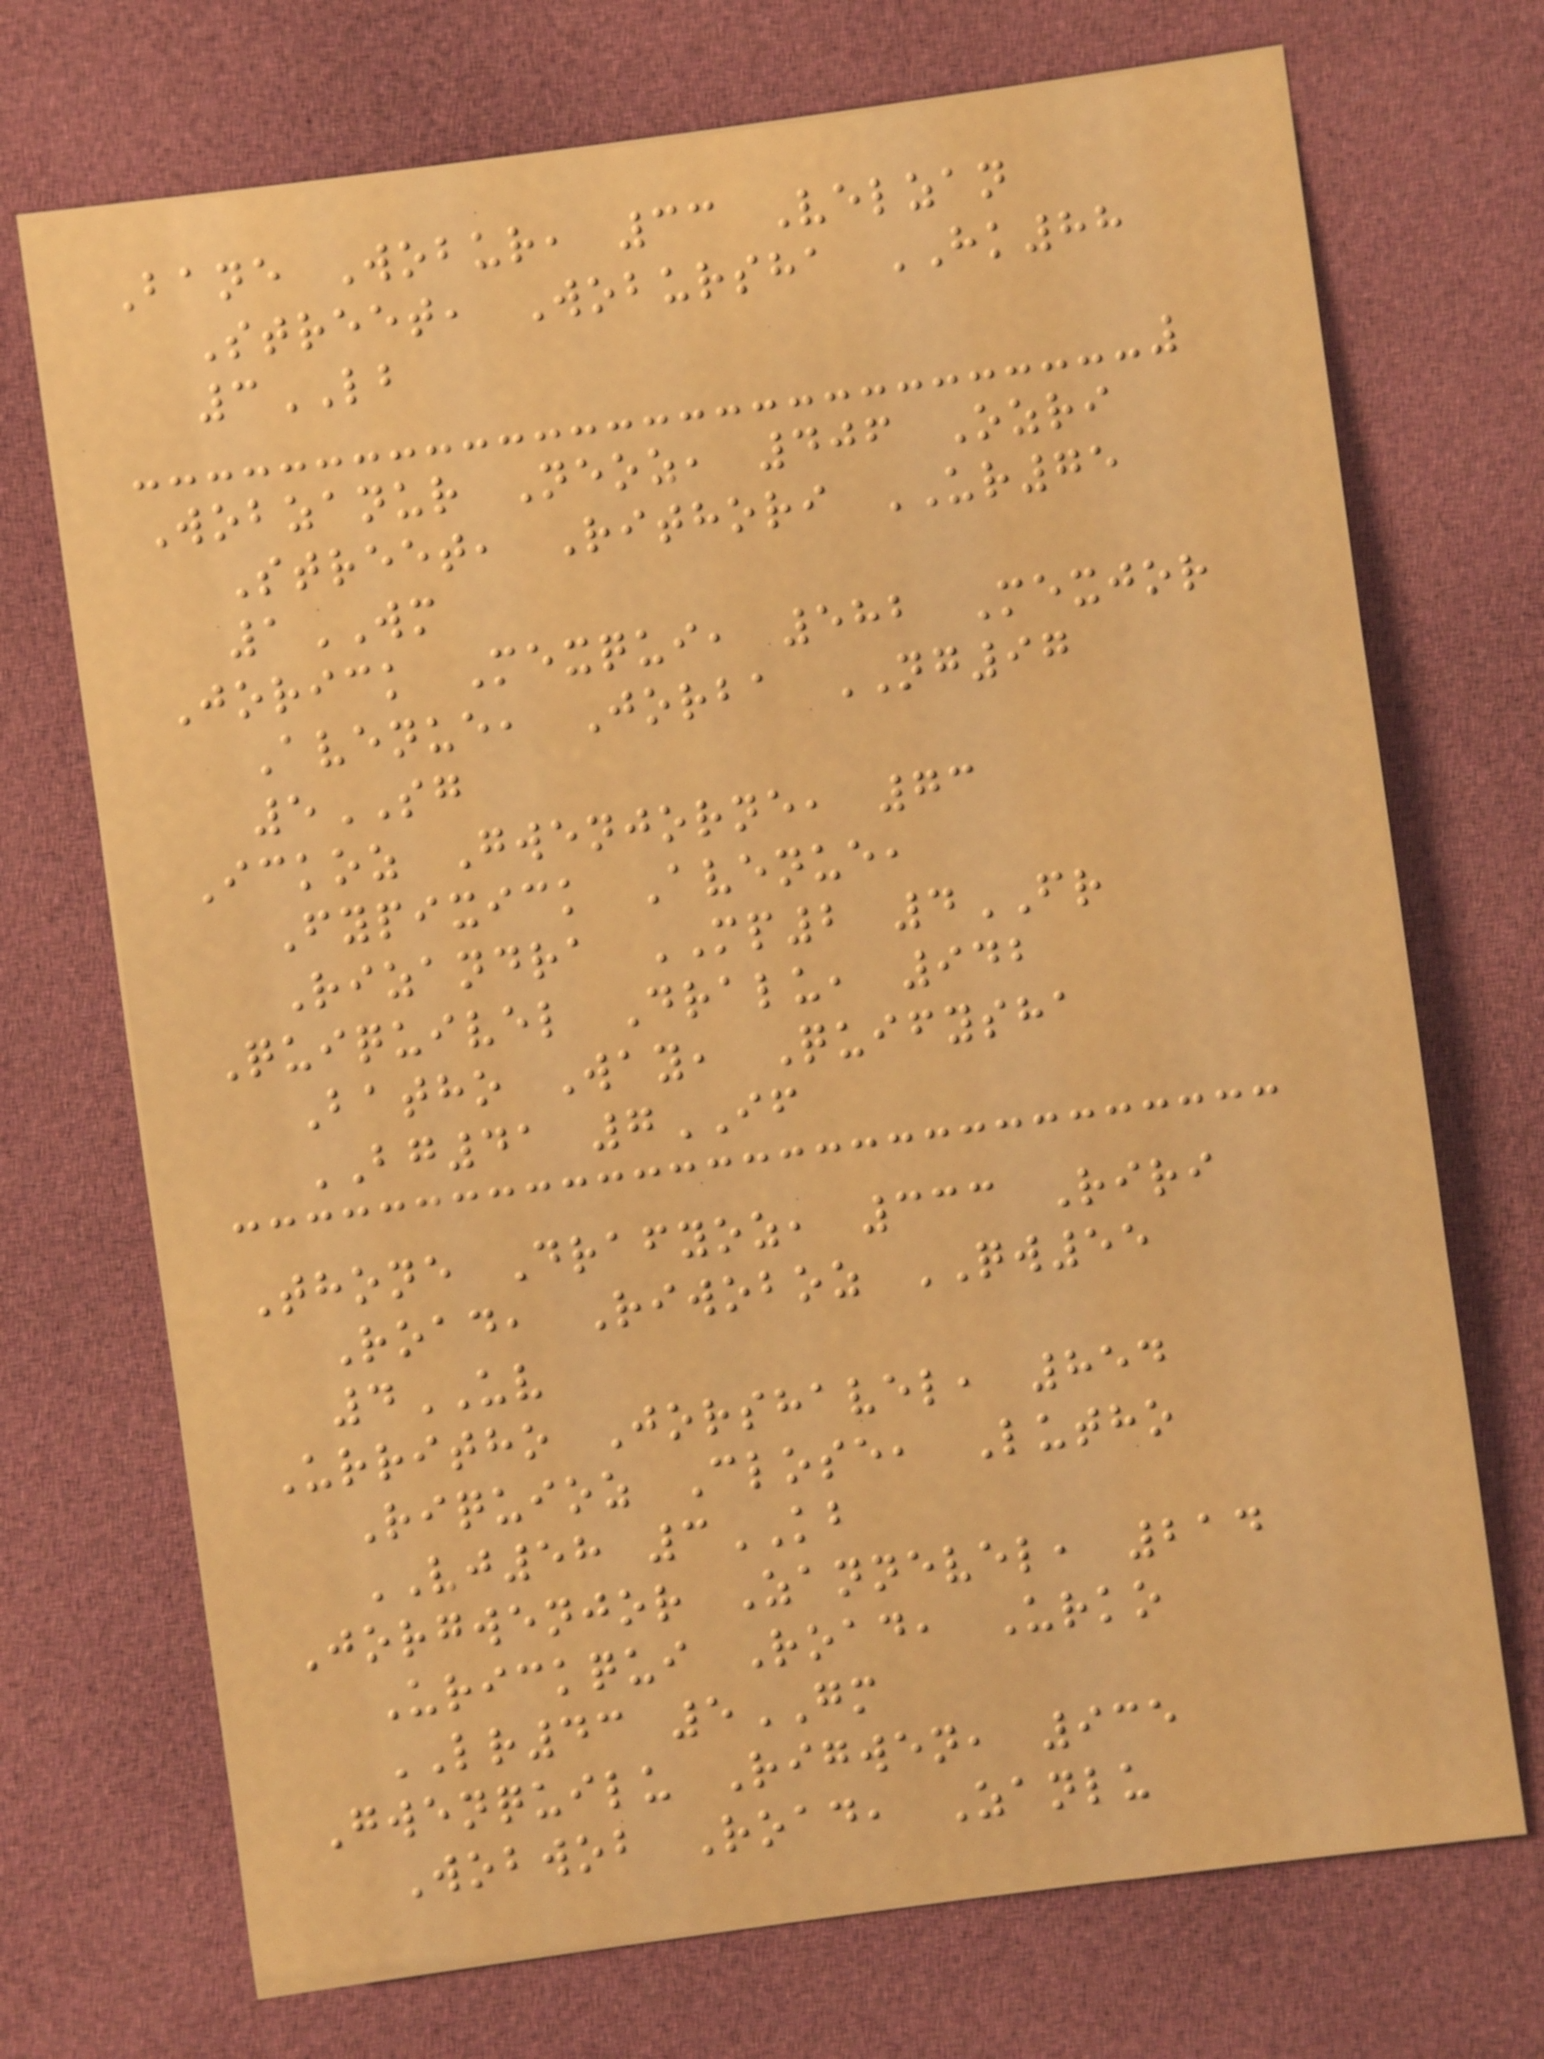Bane Wobur, 33 Velzan
Street, Wobursha HK88
3LB
Wobzanur Neoz, 406 Ozri
Street, Rithori UR75
1WM
Jorick Mexqui, 582 Mexjor
Avenue, Jorba NG97
5SG
Ickoz Gwenjorne, 73
Fypixick Avenue,
Rizandra MP2 4FR
Quiquivel Dralu, 942
Batho Way, Quifysha
BG41 7IF
Thone Drafyoz, 333 Riri
Road, Riwoboz QW55
4UV
Urritho Jorshavel, 854
Riquioz Close, Lutho
VJ58 3KB
Jorgwenjor Zannevel, 214
Urickqui Road, Urko
LR43 5GM
Gwenquilu Rigwen, 935
Wobwob Road, Zanlu
